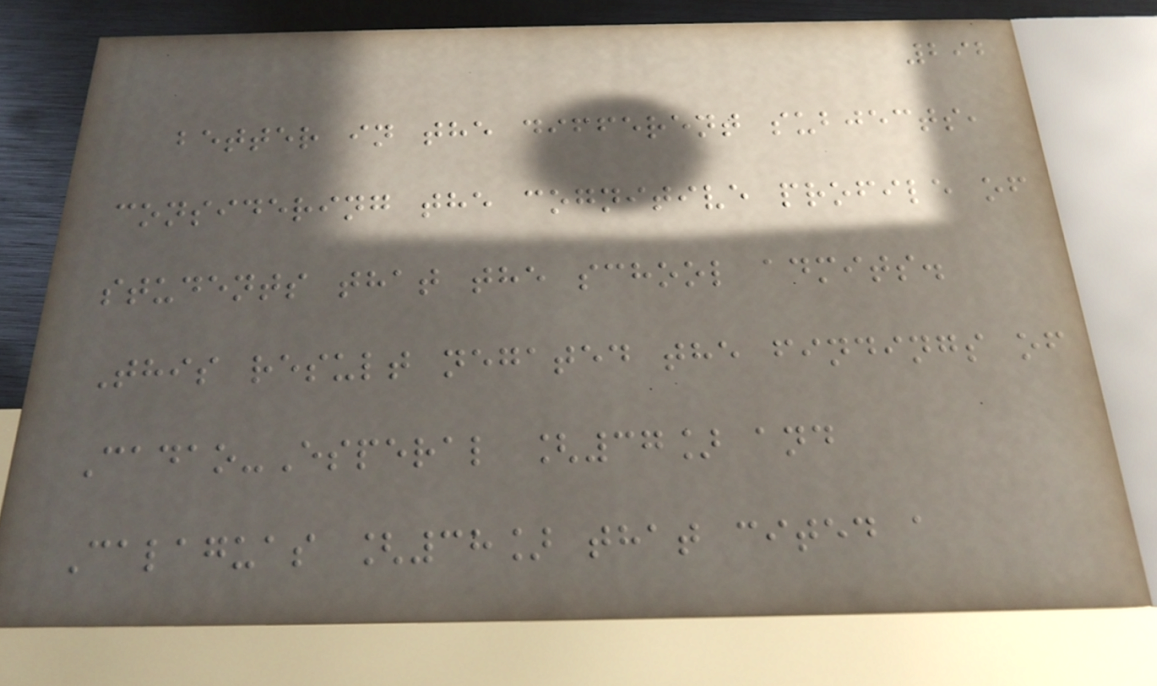292
better in the different subjects,
considering the cognitive profile of
students that the school admits.
This result negated the findings of
Cadao-Esperal [37] and
Calaguas [38] that cited a
